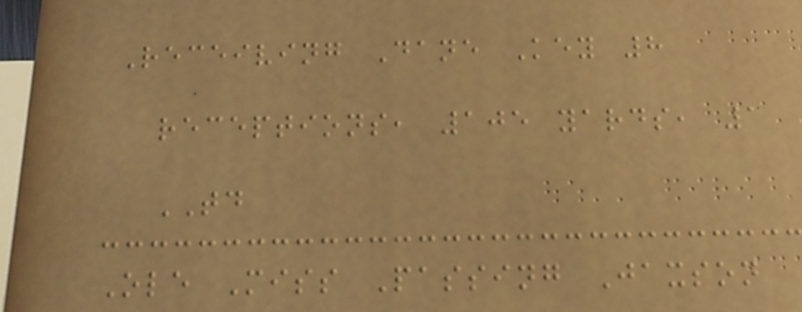Receiving Dane Key 8
receptions, 105 yards, 1
TD
Ole Miss Passing Jaxson
